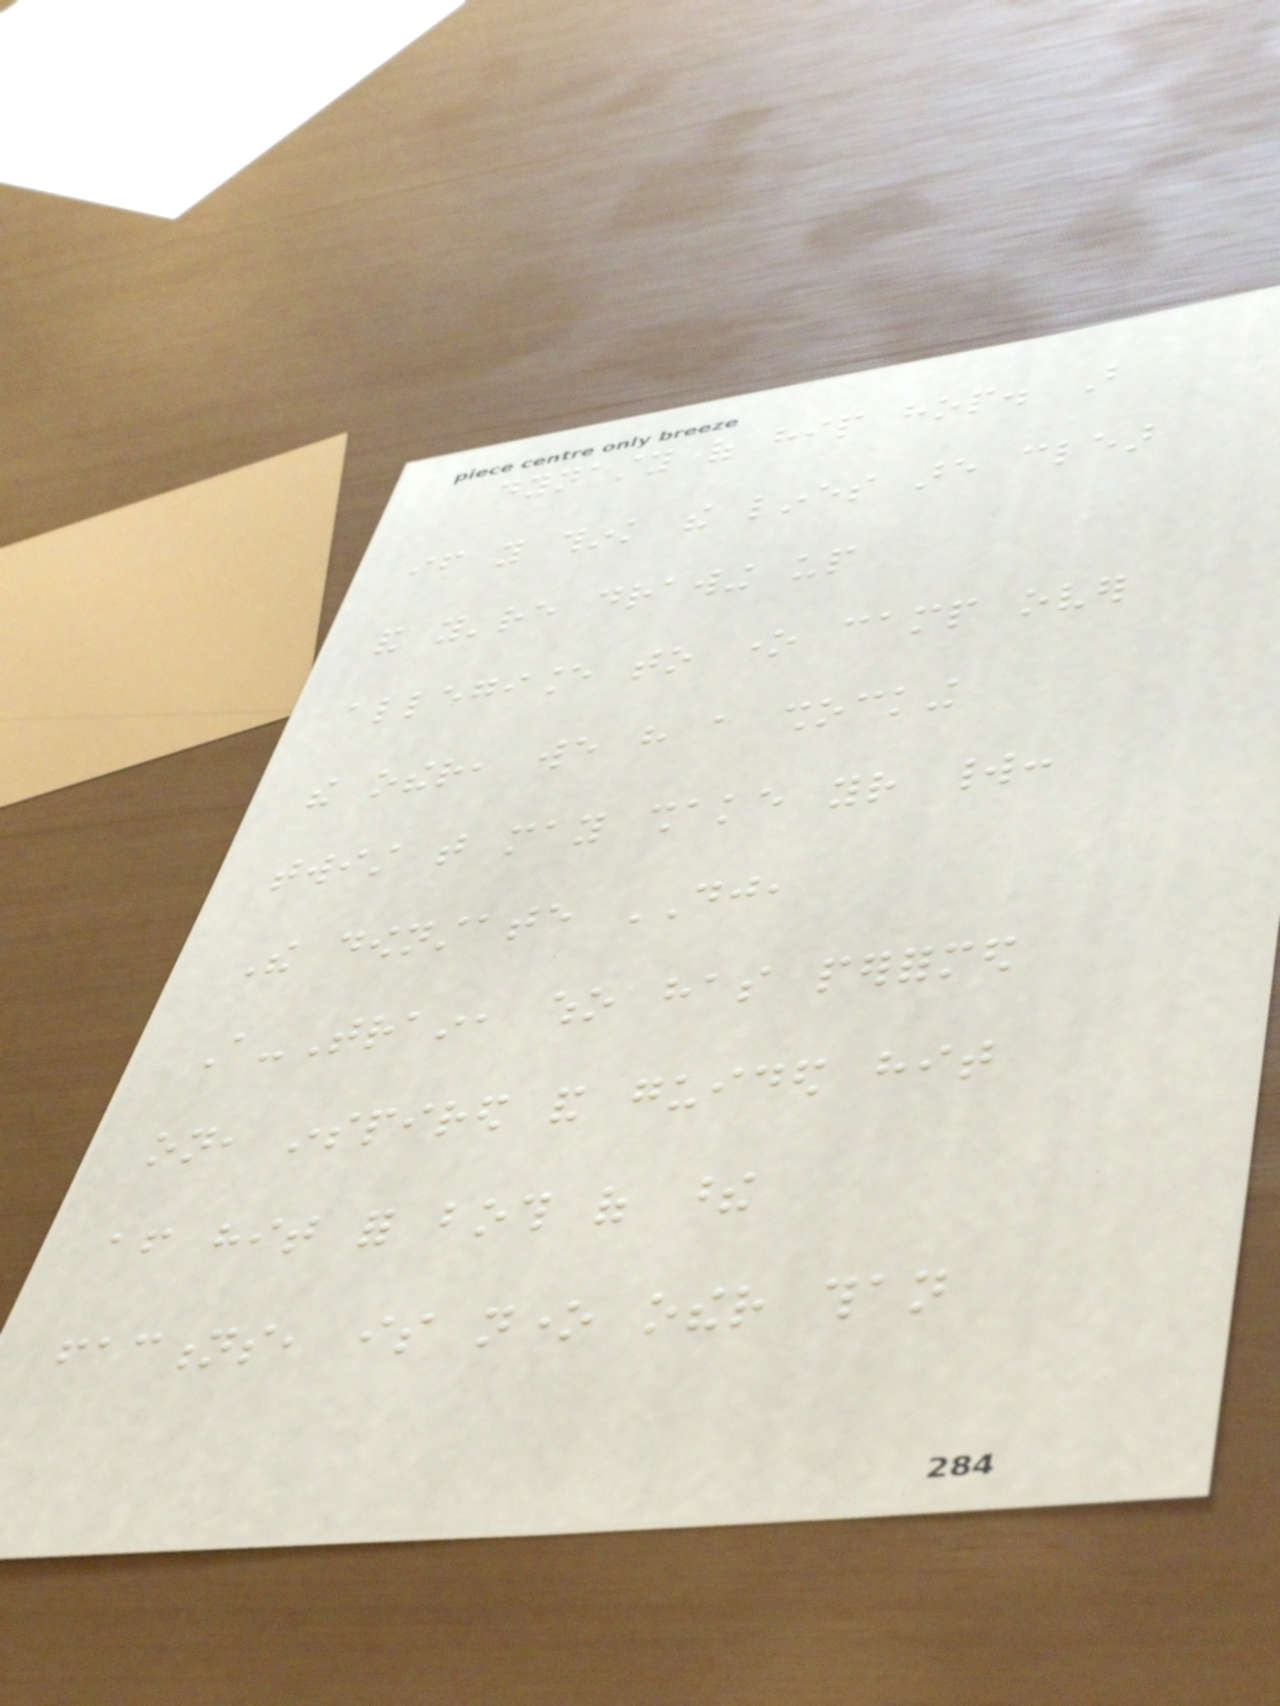dynasty of hip hop. But
if you think the lines are clear
and you're drawing up
allegiance to one camp over
the other, we have a shocking
twist that may shake your world:
The downstate DJ,
A-Train, who has performed
on, inspired and guided hit
after hit for both of these
factions, is none other than
